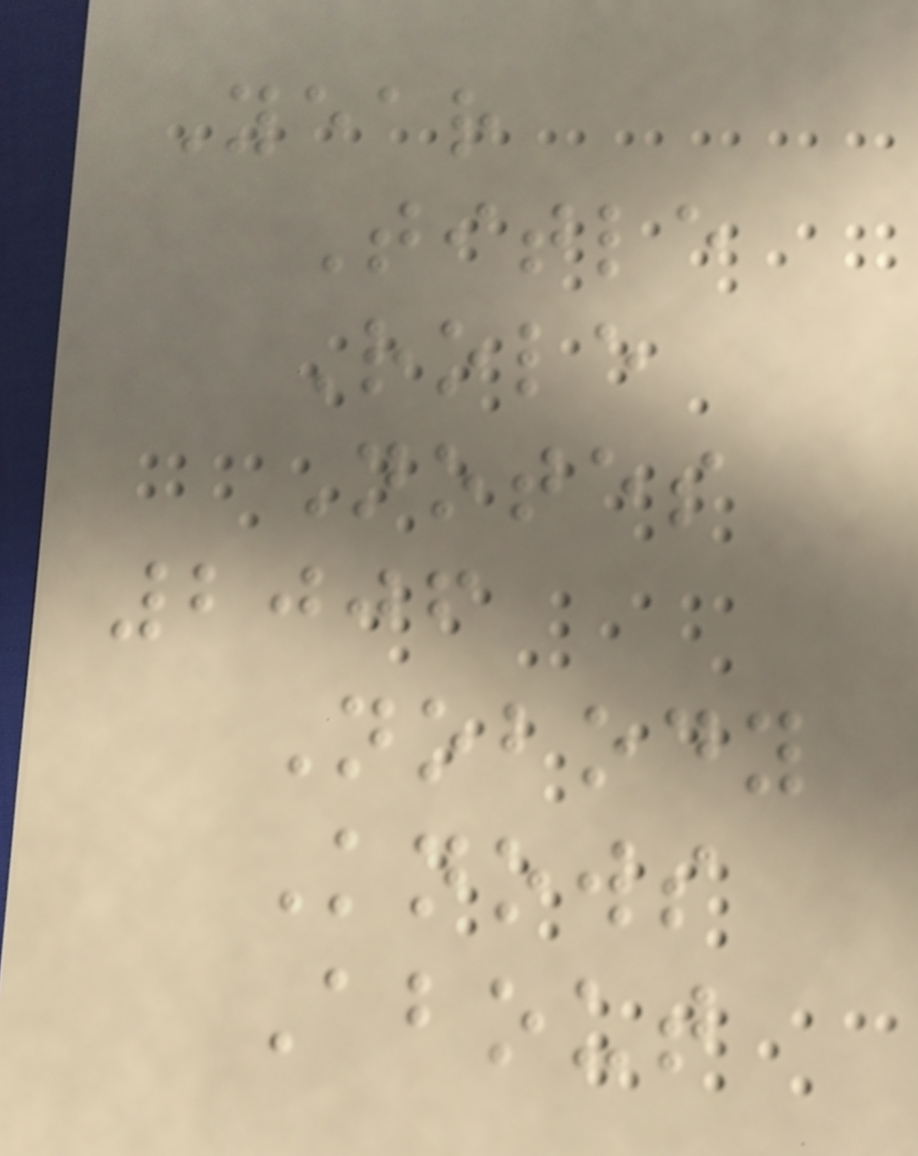Year
Title
Role
Notes
2006
Nobody
Knows
About
